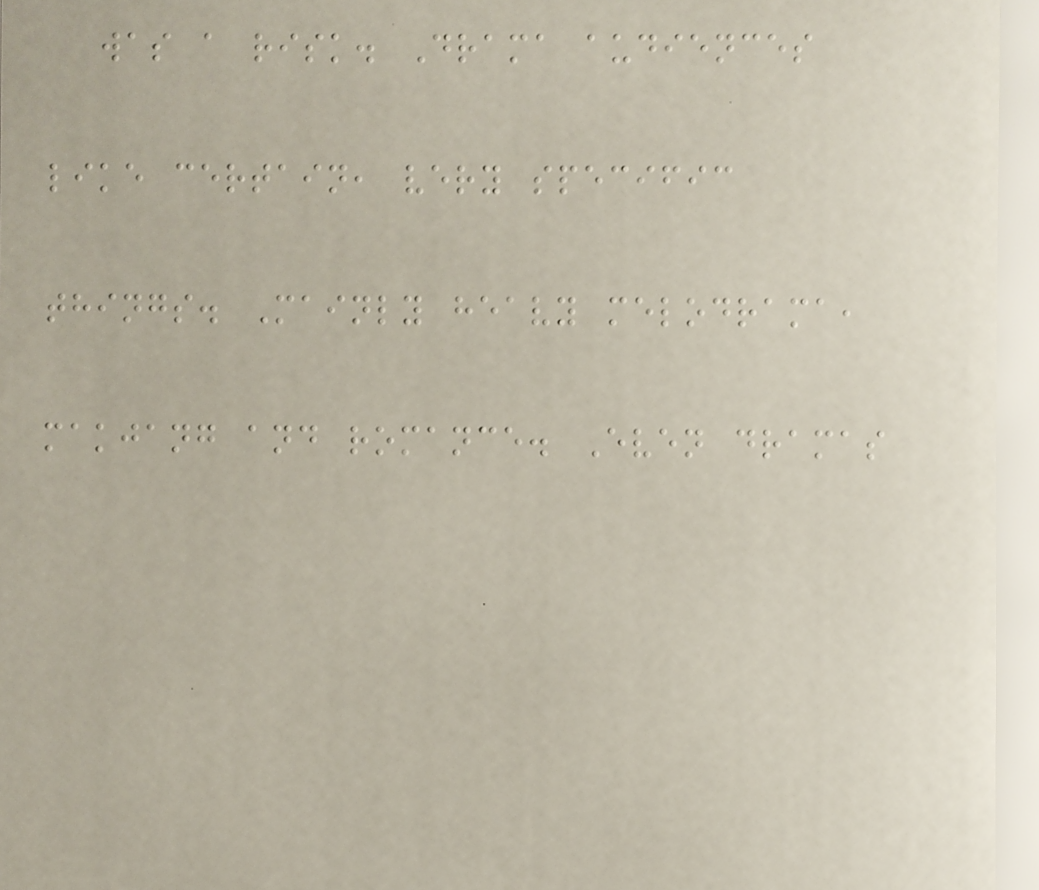was a risk. Drama audiences
like certain, very specific
things. Mainly heavy melodrama,
makjang and romance. Even dramas
